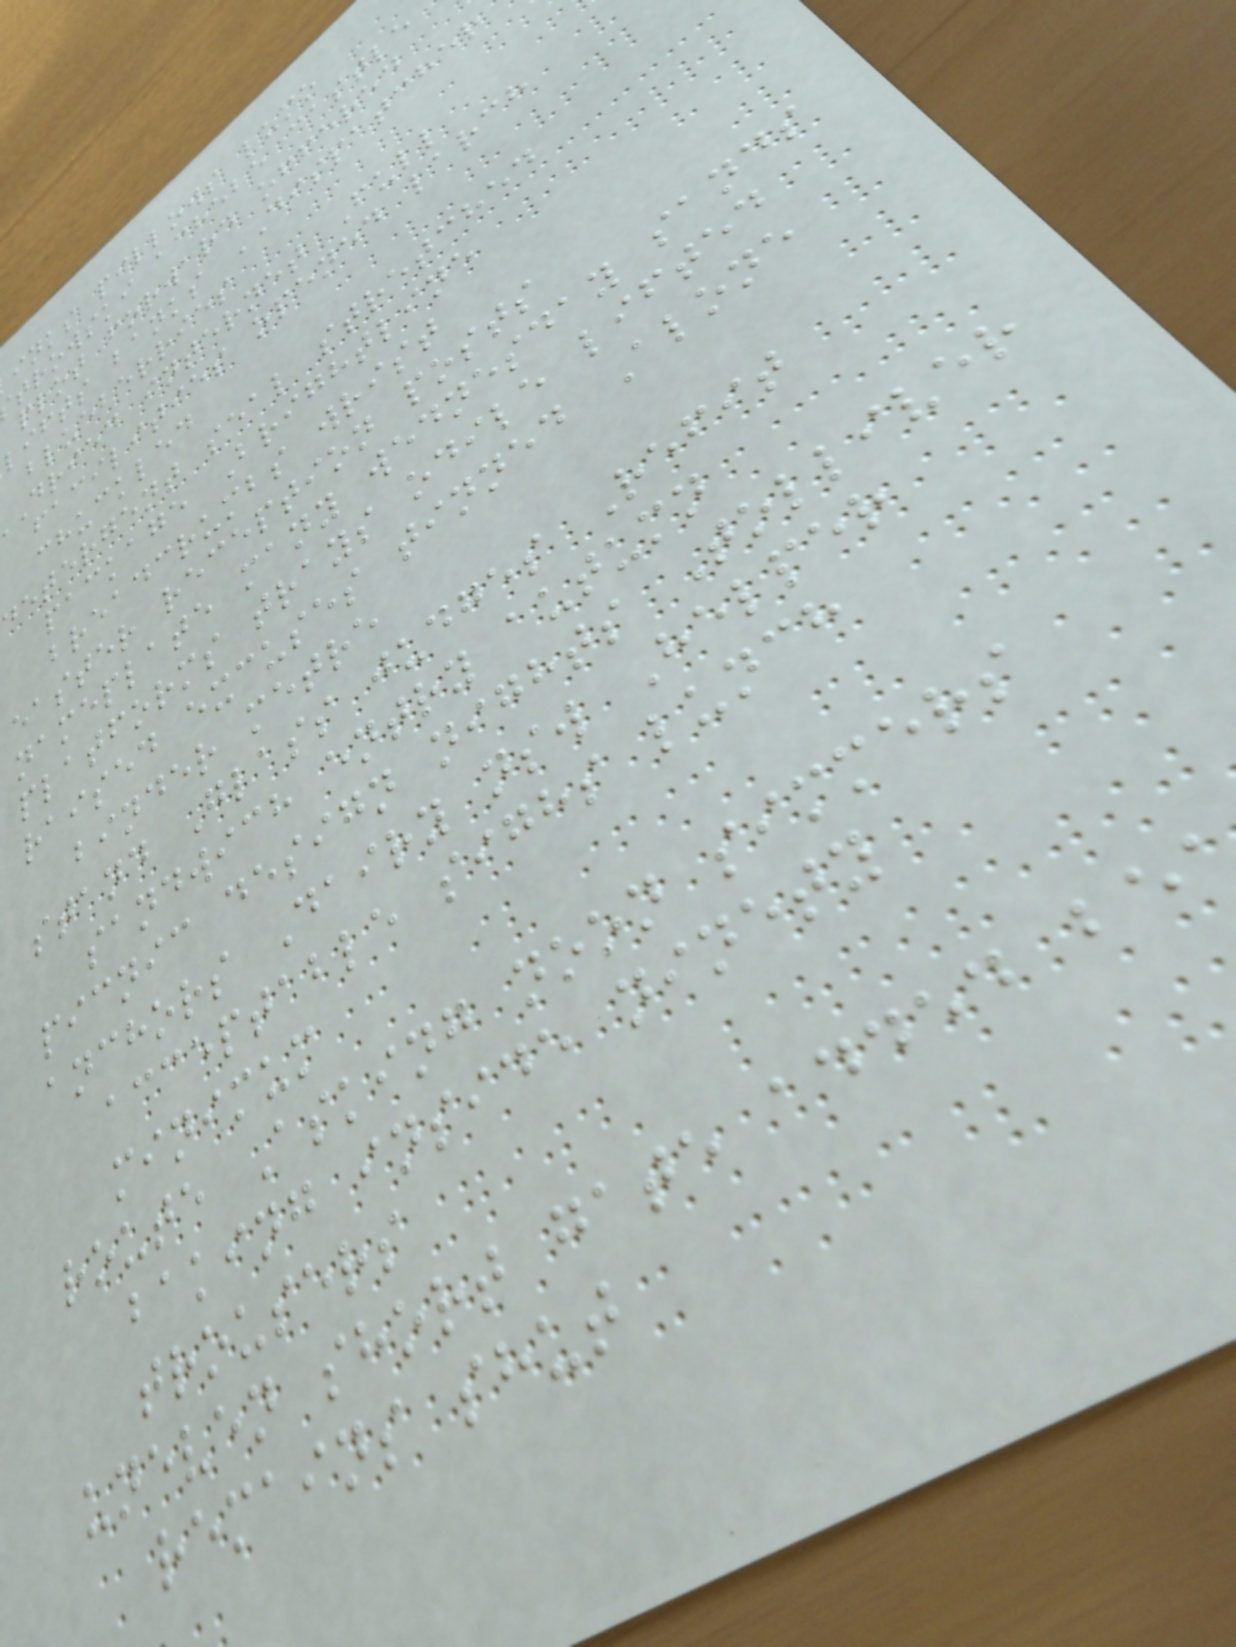inks pillows lumo
trowski achebe castle
plot forward offered
lifts banks DISPATCHER
blueberries
dried internet Full
facilities opened larch
chuckled
detergent seal stretched
package Brightline
breadcrumbs wrist
easter reception posts
nameplate many wednesday sands
platforms trays odile lifted
raised excuses tinned Alone
binder metre
stand Glass judges Refit
sandwich entry autumn
picnic design nights Tolliver
anchors Dairy nsw Helper
acceptable sighs lunch
minimum
route Asking noon simmers
baking inside ninety
trousers
uneven short gate added be
remains shut
